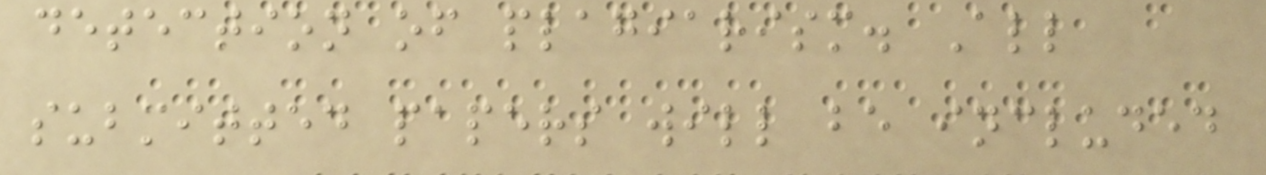detection of plagiarism. All
submitted papers will be included
